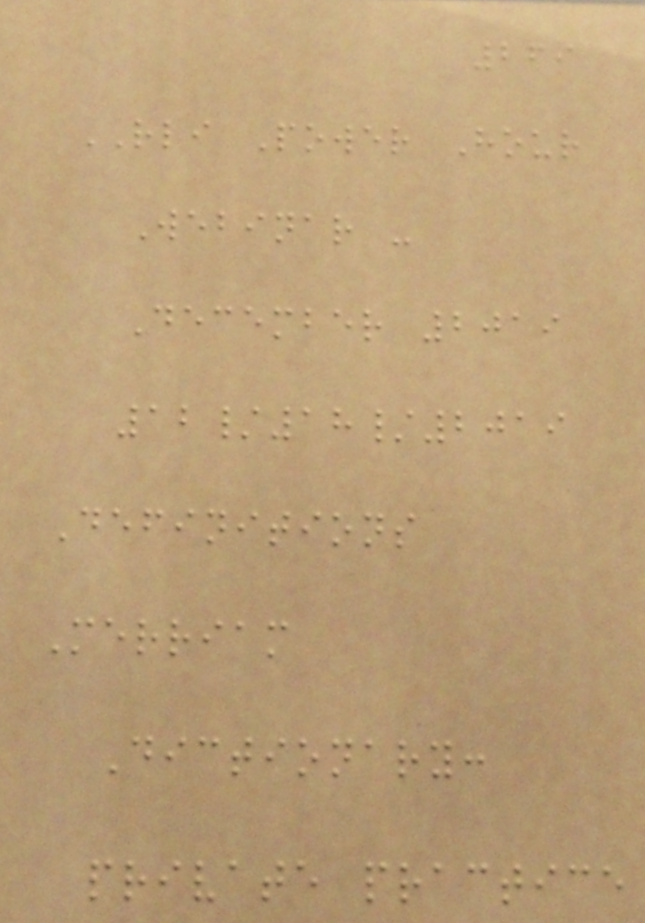269
RLI Power Hour
Webinar -
December 2019
12/18/2019
Definitions
Merriam
Dictionary:
private practice
